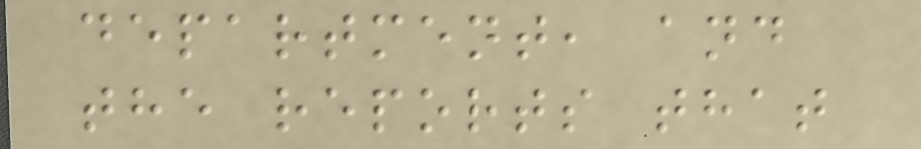department, and
the reports that
